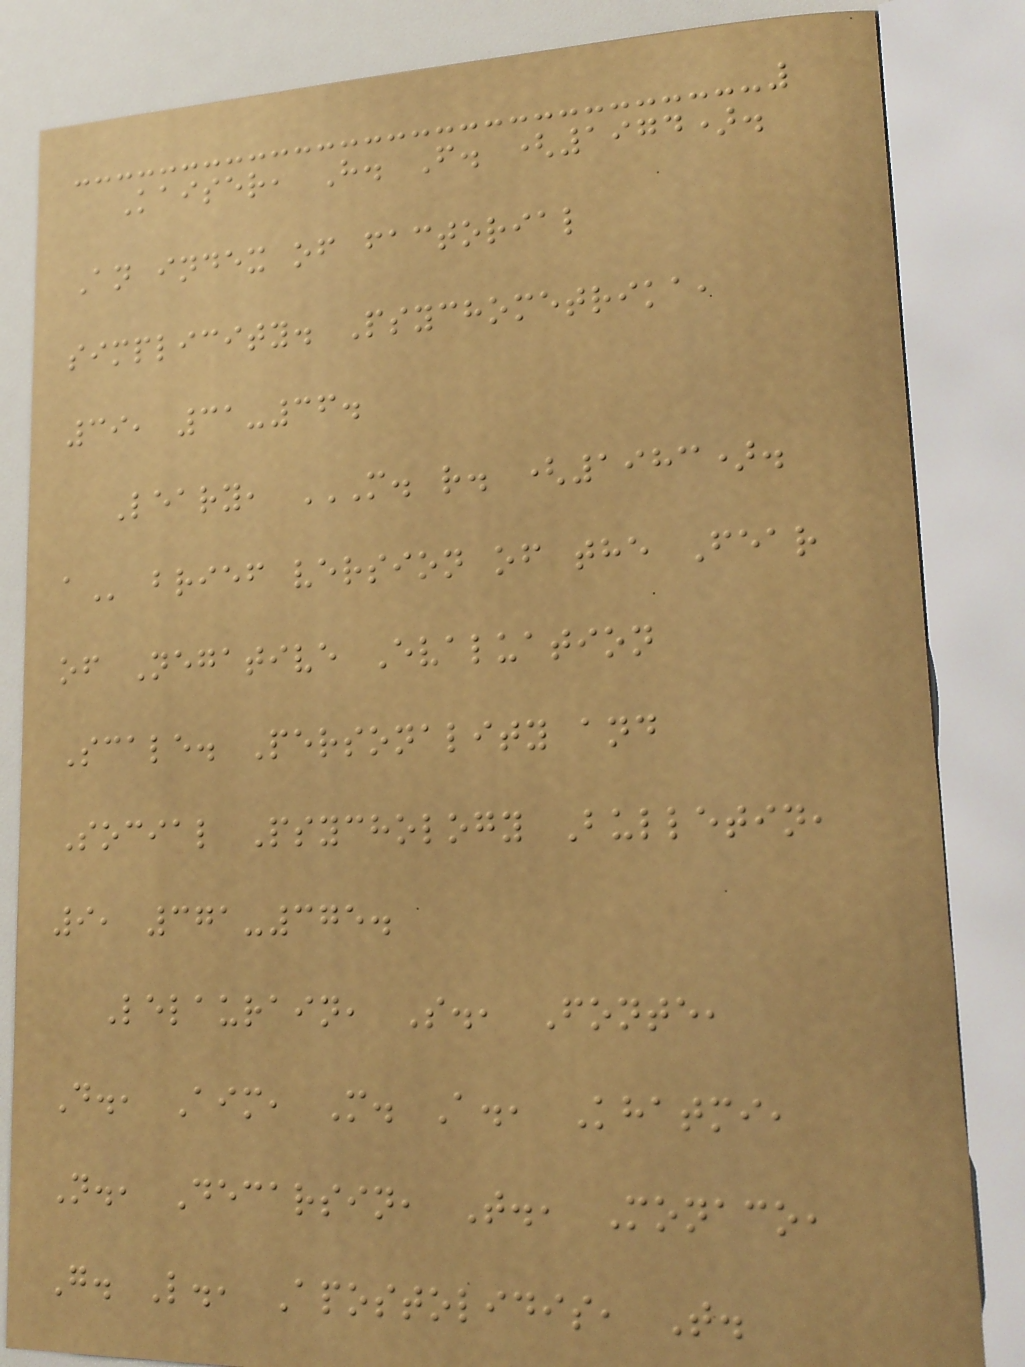Kaiser, H. F. (1974).
An index of factorial
simplicity. Psychometrika,
39, 31-36.
Leary, M. R. (1983).
A brief version of the Fear
of Negative Evaluation
Scale. Personality and
Social Psychology Bulletin,
9, 371-375.
Lelaurain, S., Fonte,
D., Aim, M. A., Khatmi,
N., Decarsin, T., Monaco,
G. L., Apostolidis, T.
